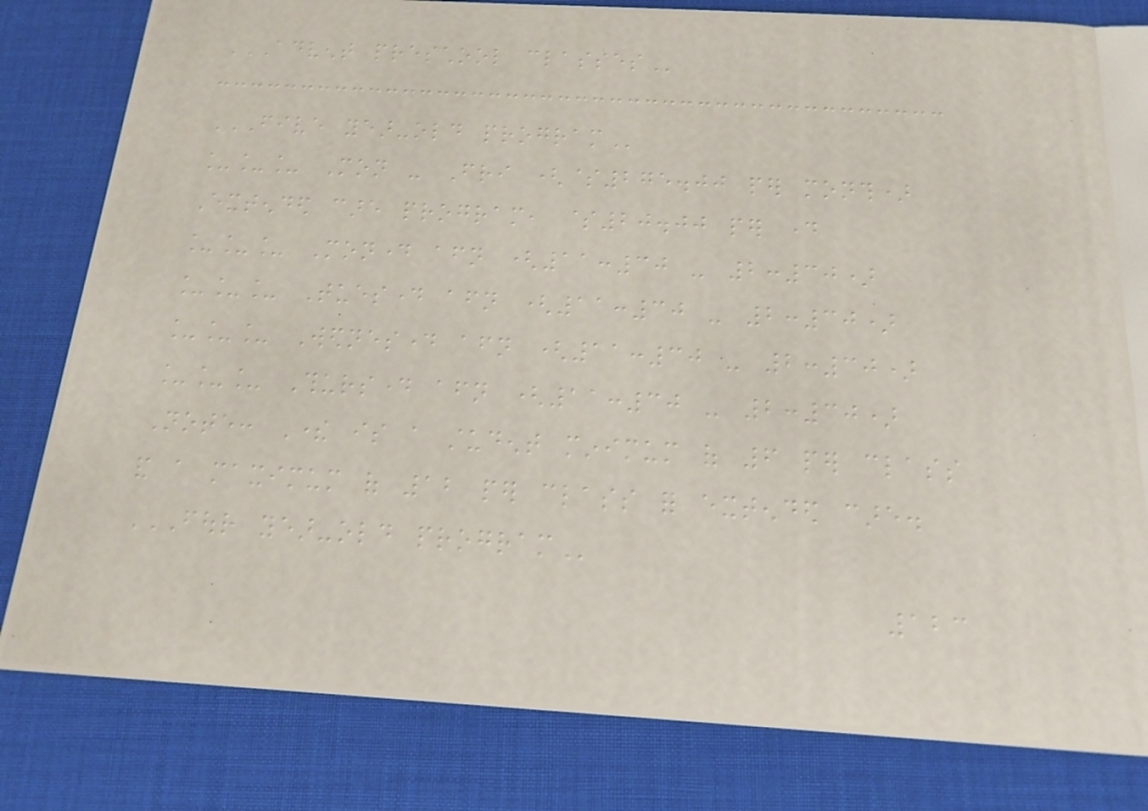ADVENT PRESCHOOL CLASSES
FIVE YEAR-OLD PROGRAM
___ Mon - Fri ($275.00 per month)
Extended care program, $20.00 per day
___ Monday afternoon (11:30 - 2:30)
___ Tuesday afternoon (11:30 - 2:30)
___ Wednesday afternoon (11:30 - 2:30)
___ Thursday afternoon (11:30 - 2:30)
Note: There is a student minimum of 6 per class
and a maximum of 12 per class for extended care.
FOUR YEAR-OLD PROGRAM
123
